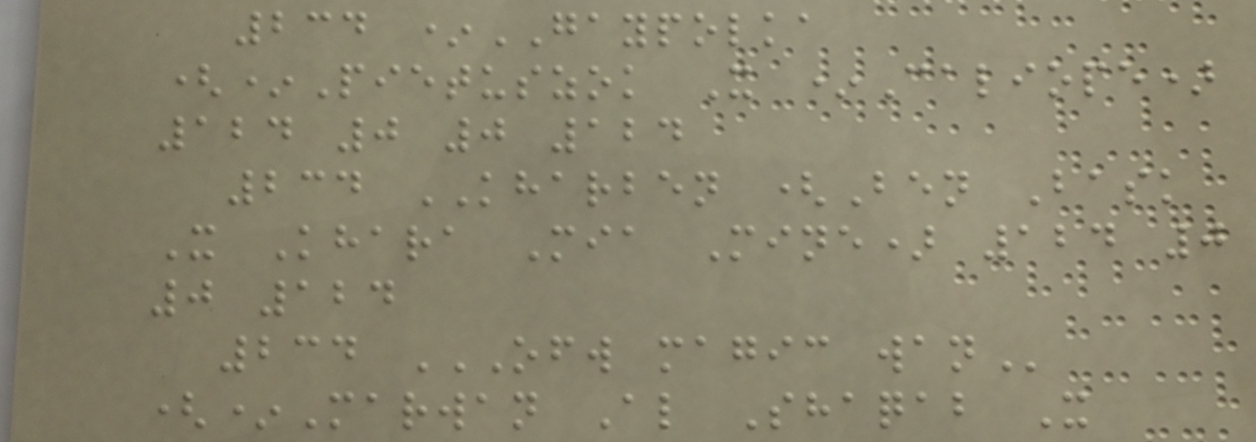234 *GAYPOLKA
(*Pietuszok X *Caliope)
124 0 0 124
234 KHARBEN (Ben Bask
X Khara Mia Mine) 124 0
0 124
234 OFW MAGIC WAN
(*Marwan Al Shaqab X
